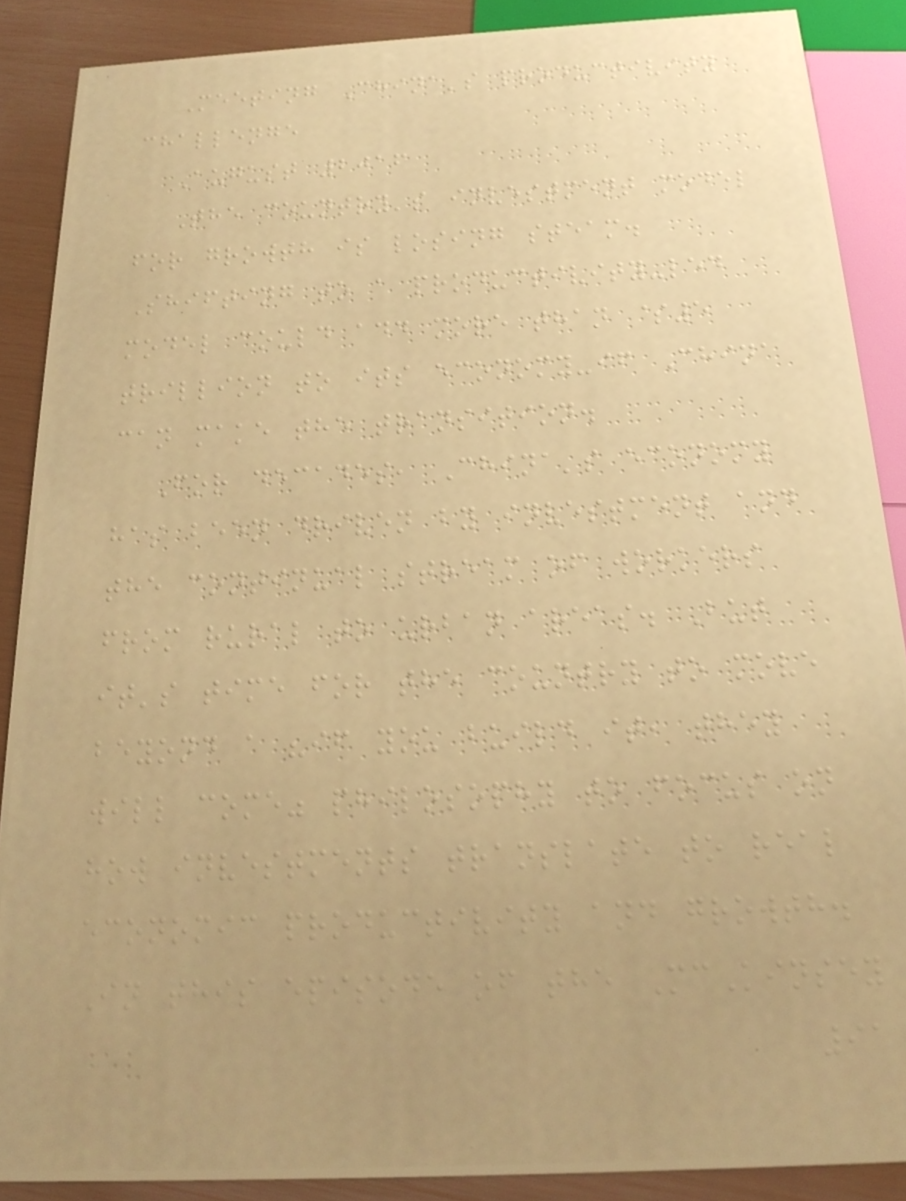Meeting China's productivity
challenge
August 2016
The country's investment model
for growth is losing steam.
Shifting to a productivity-led
model could add more than $5
trillion to its economy-if China
can make the transition.
For decades, China's economy
has been driven by investment and
the continual stream of workers
from rural to urban areas. But
it's time for the country to move
beyond a "if you build it, they
will come" philosophy to focus on
how investments translate to real
economic productivity and growth.
In this episode of the McKinsey
91
